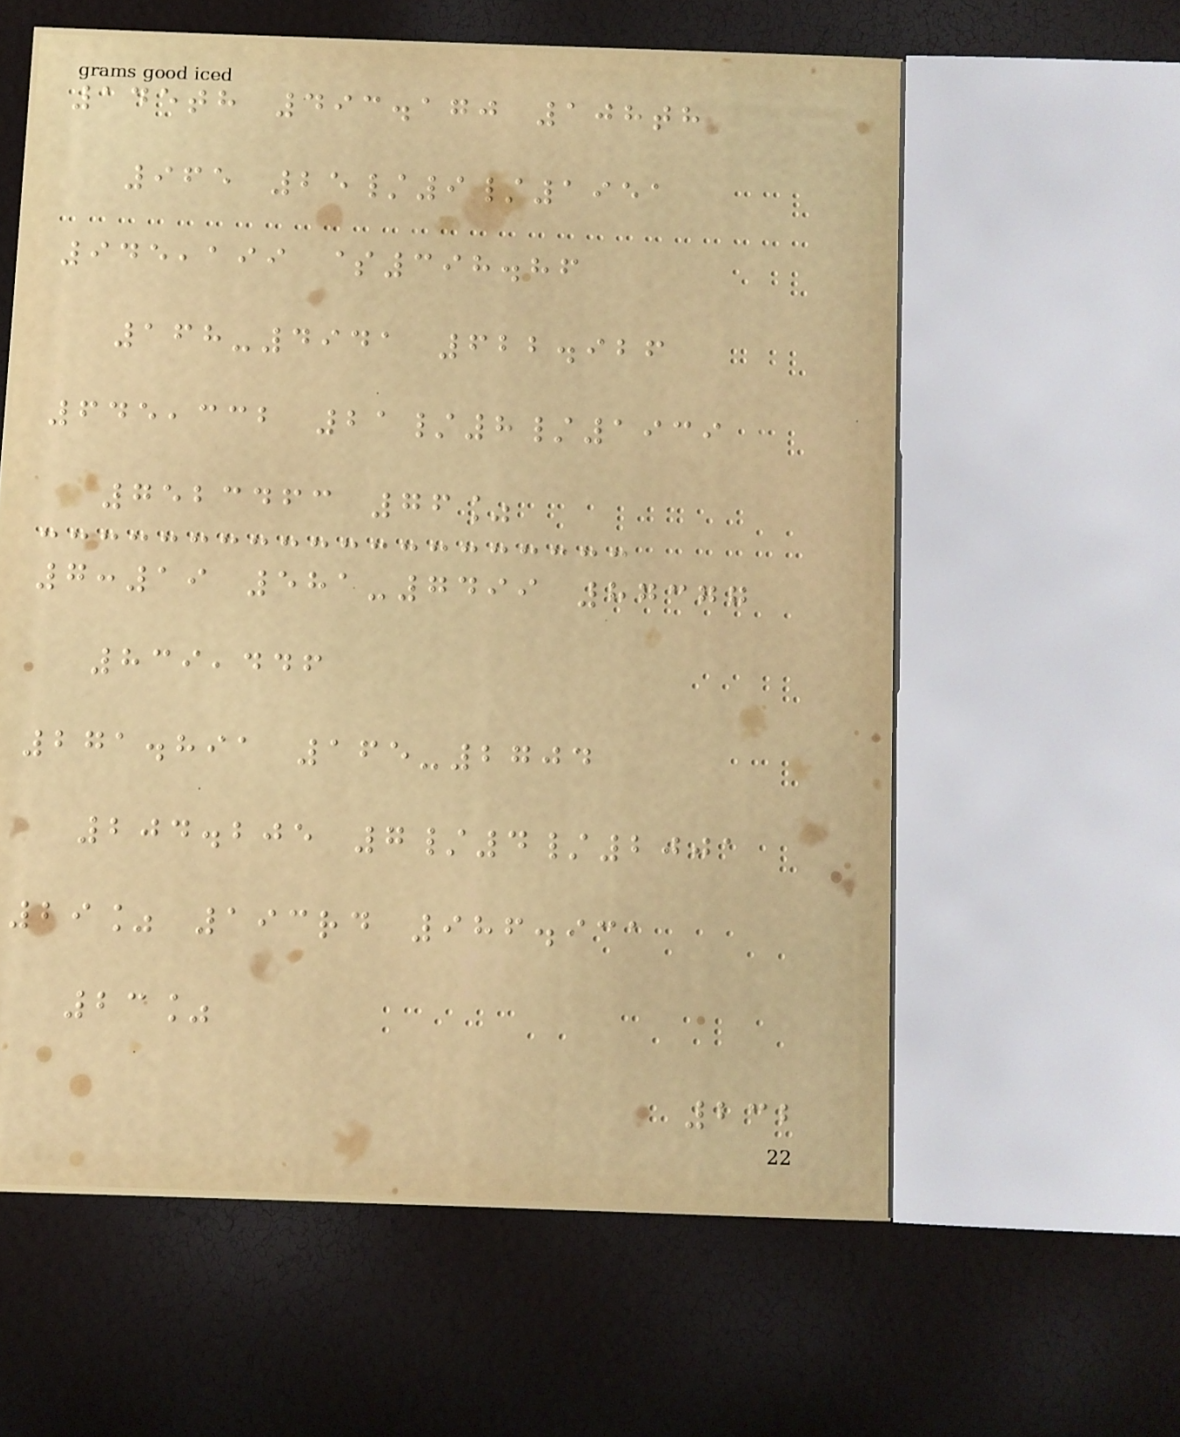145th 493.170 108th
965 25/9/1951
945,199 $398.86
168-4941 622.926
645,332 21/8/1939
7523463 76%
7:19 581-7499 87377
839,446
271.891 165-2704
204.205 7/4/2001
29% 193rd 986.931
23%
232
